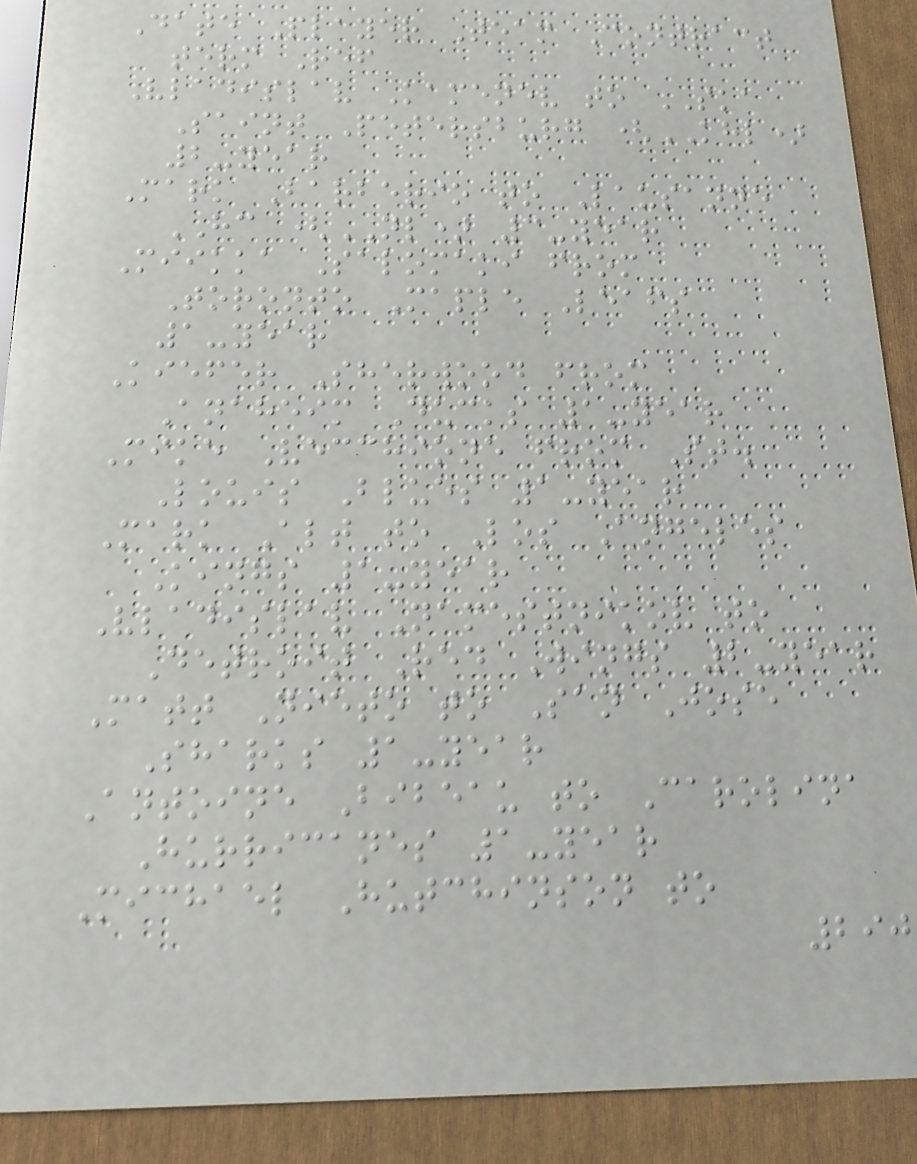Date Player Team Contract
term Ref
Vladislav Kamenev to SKA
Saint Petersburg (KHL)
2-year
Mark Barberio to Lausanne
HC (NL) 3-year
Miikka Salomaki from
Toronto Maple Leafs
1-year
Kiefer Sherwood from
Anaheim Ducks 1-year
Mike Vecchione from St.
Louis Blues 1-year
Mark Alt to Los Angeles
Kings 1-year
Vladislav Namestnikov to
Detroit Red Wings 2-year
Matt Nieto to San Jose
Sharks 1-year
Antoine Bibeau to Carolina
Hurricanes 1-year
Michael Hutchinson to
290
